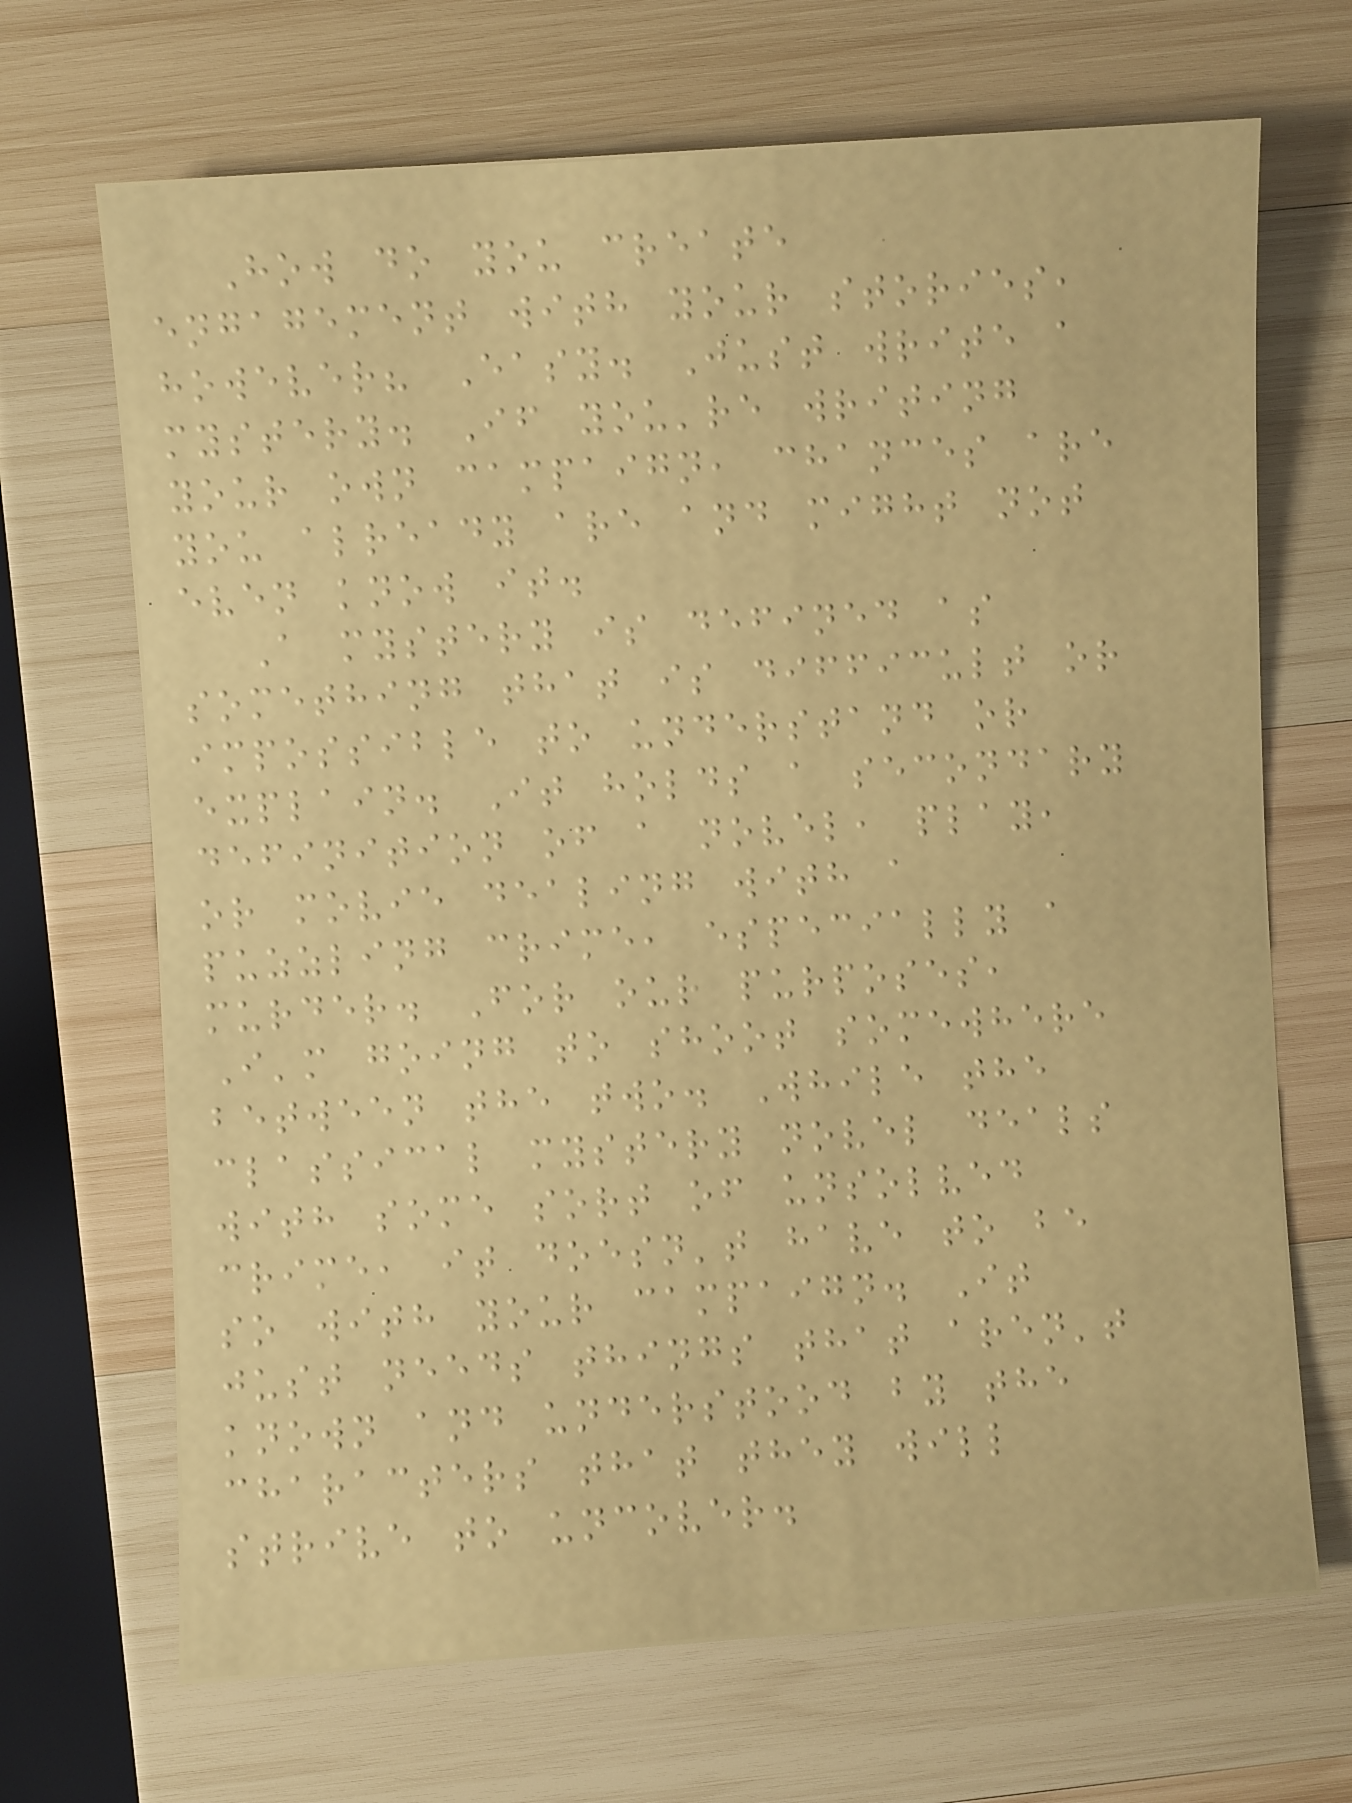How do you create
engagement with your stories,
however? Easy. Just write a
mystery. If you're writing
your own campaign, chances are
you already are and might not
even know it.
A mystery is defined as
something that is difficult or
impossible to understand or
explain. It holds a secondary
definition of a novel, play,
or movie dealing with a
puzzling crime, especially a
murder. For our purposes,
I'm going to shoot somewhere
between the two. While the
classical mystery novel deals
with some sort of unsolved
crime, it doesn't have to be
so with your campaign. It
just needs things that aren't
known and understood by the
characters that they will
strive to uncover.
